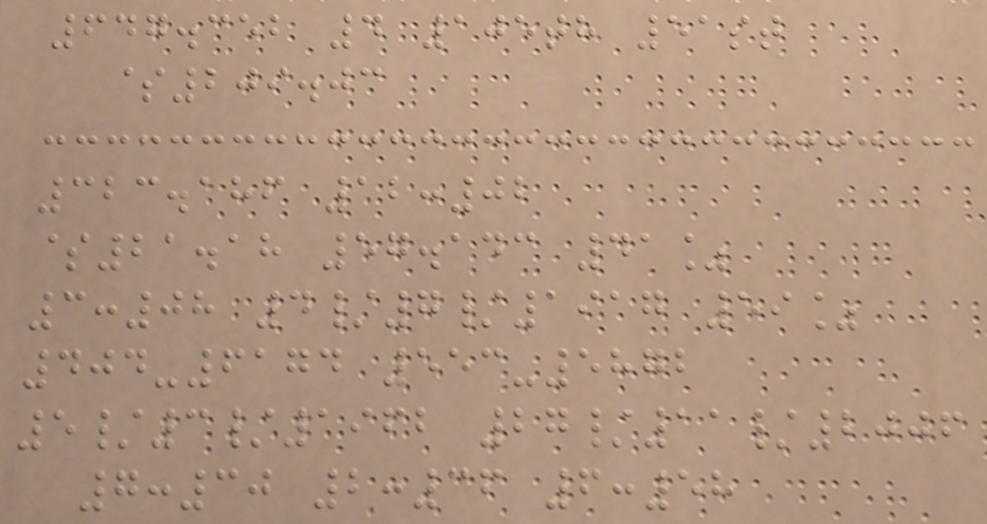647.352 4 105th 51st
$209.03
323.186 12:02
$21.18 57.143 41%
3:08 4/7/1917 59%
404-6174 553-5872
5/3/1962 27/11/2006
7:30 2:36 6:58
